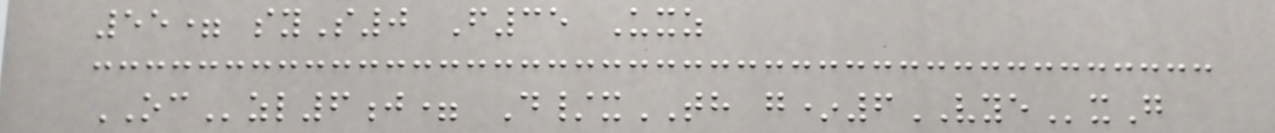55= syS0 F35 Uxz
OCzl6j= D/xTH g*6VYExG
